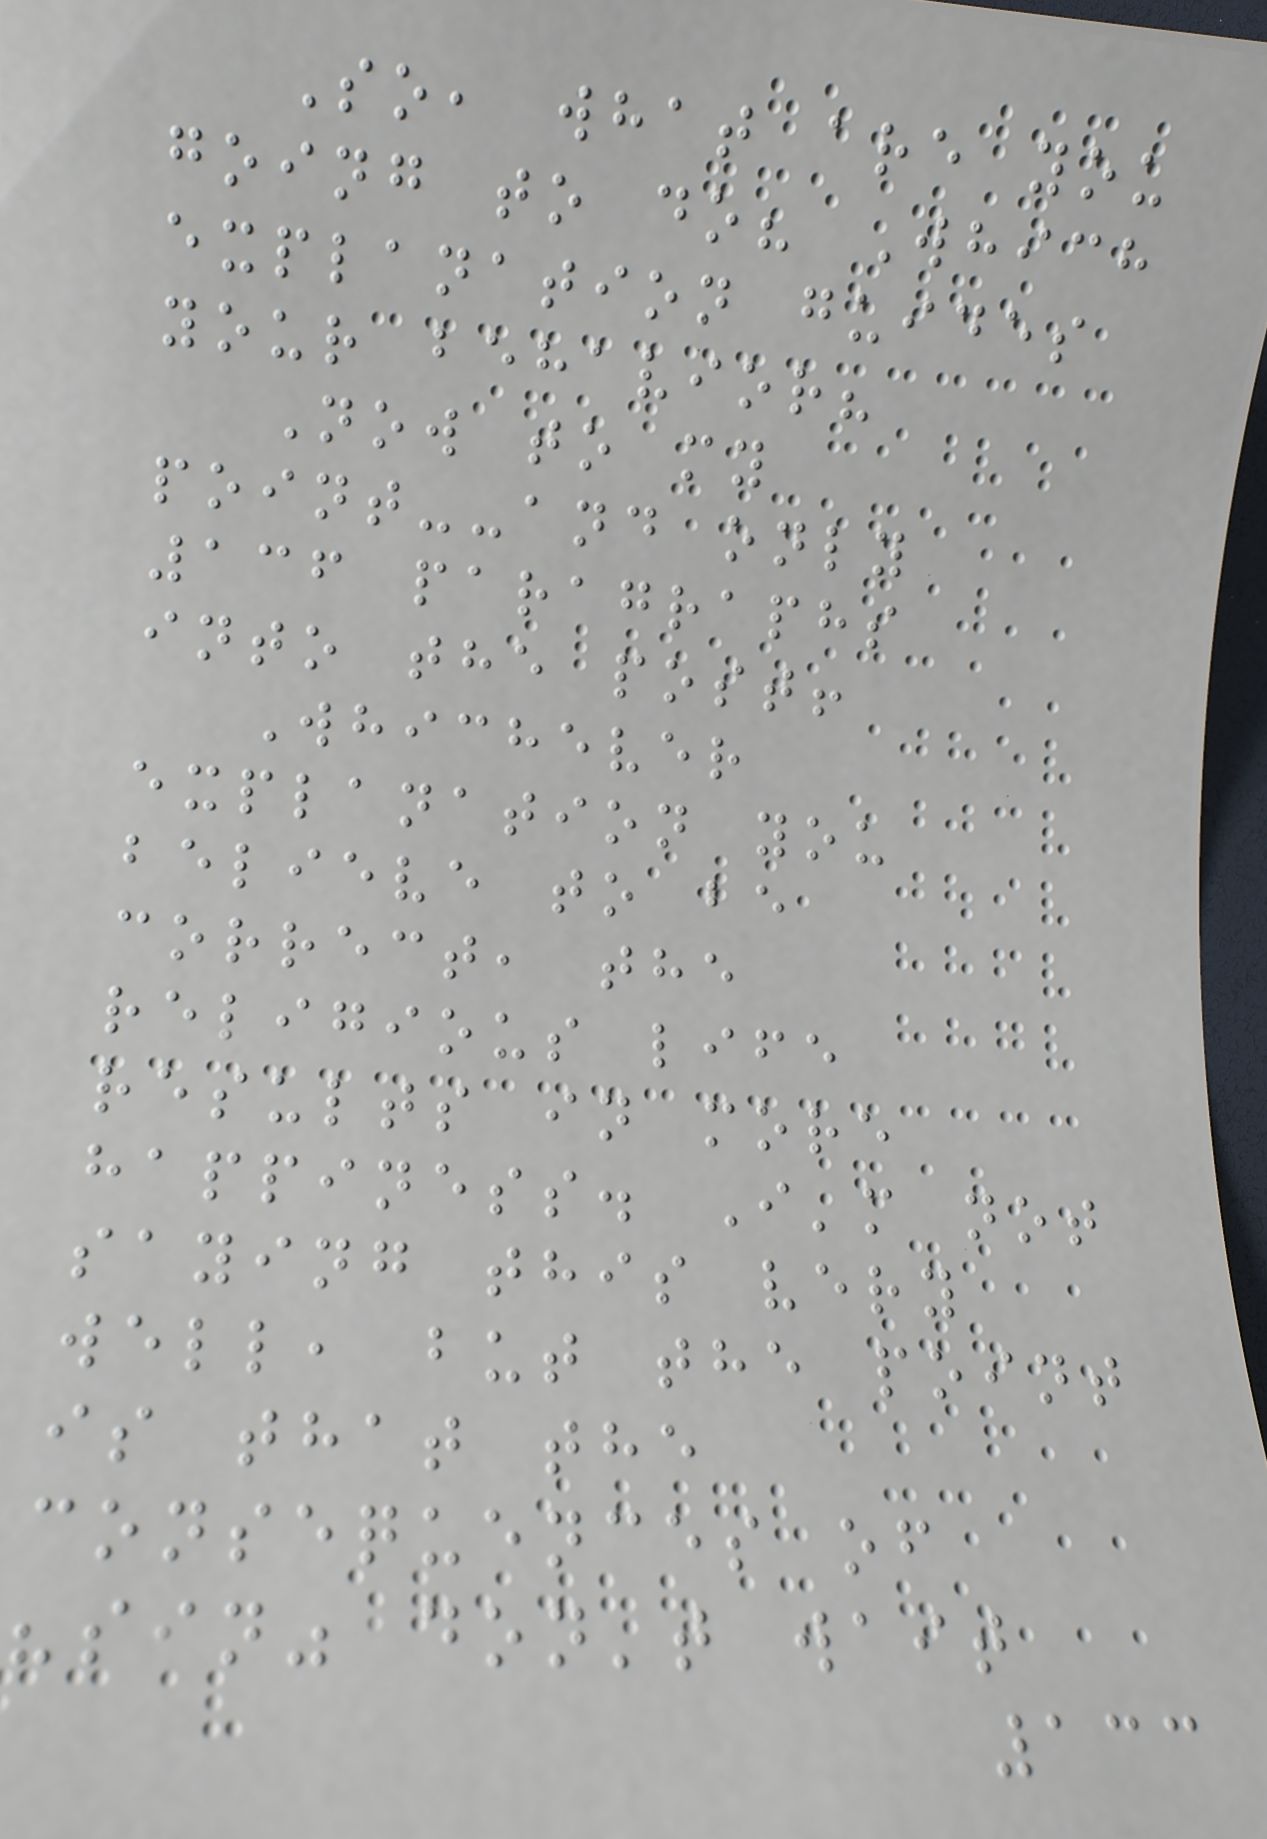So, what are you
going to do? Which
explanation guides
your behavior?
Now to my
point--and only
136 paragraphs
into the post!
Whichever
explanation you
believe to be
correct, the
religious life
results in more
happiness. I'm not
saying this very
well, but the point
is that the
consequences of
"sin" don't wait
133
